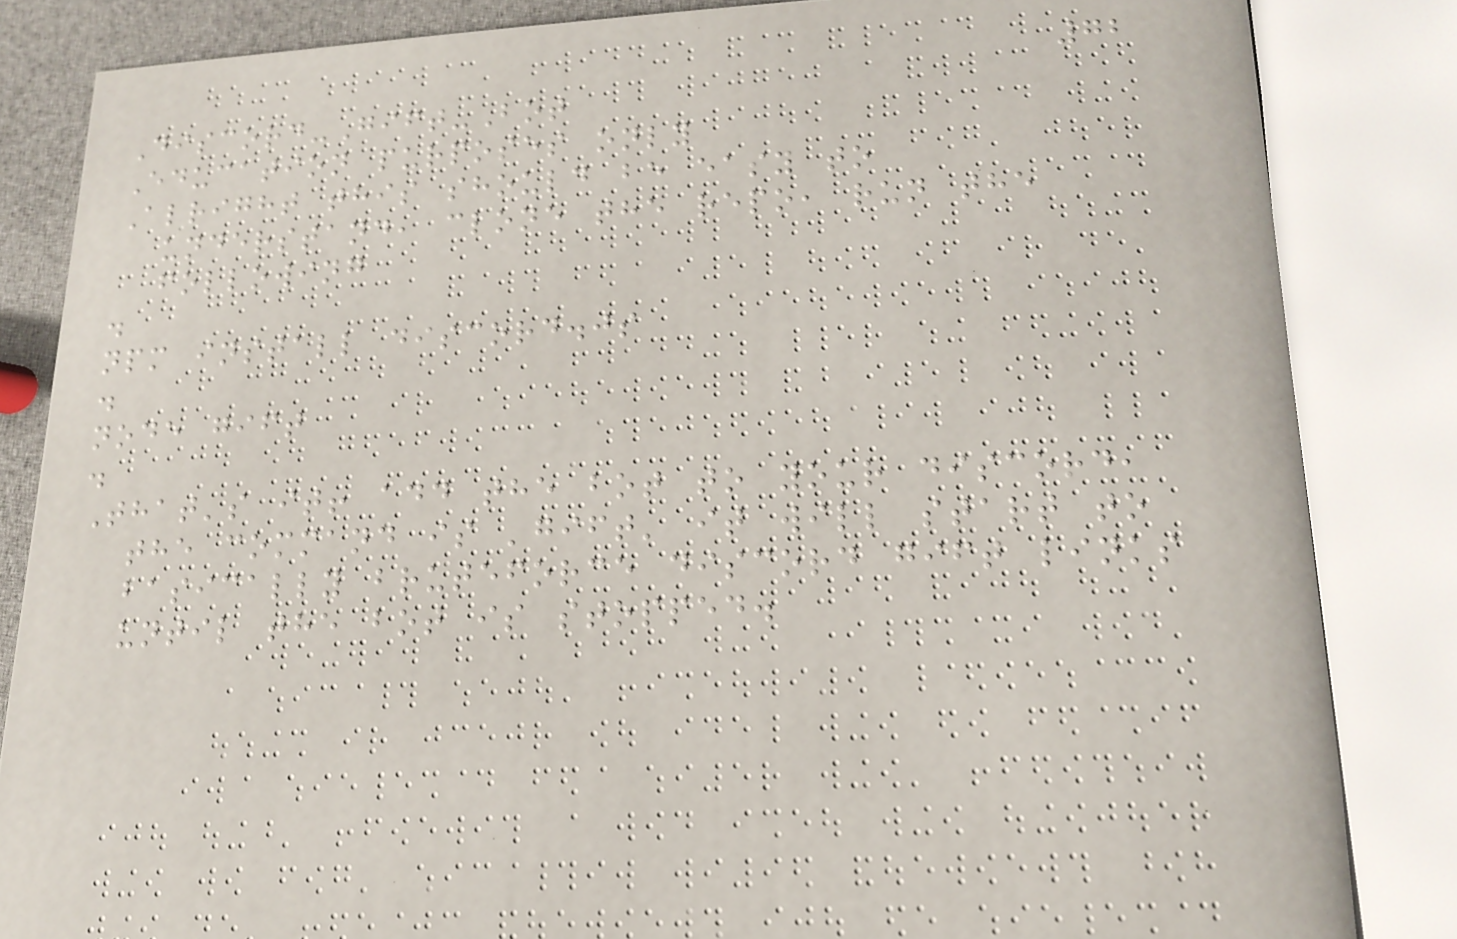72
Discord-Gift-Bot
Education purposes only
Alright this should be easy to
understand, clone the repo, run the
following
.
npm install discord.js
.
node gift
.
That's it! add the bot to your discord,
the command is 'gift' it will start to
basically bruteforce discord gift links
until the bot is stopped.
